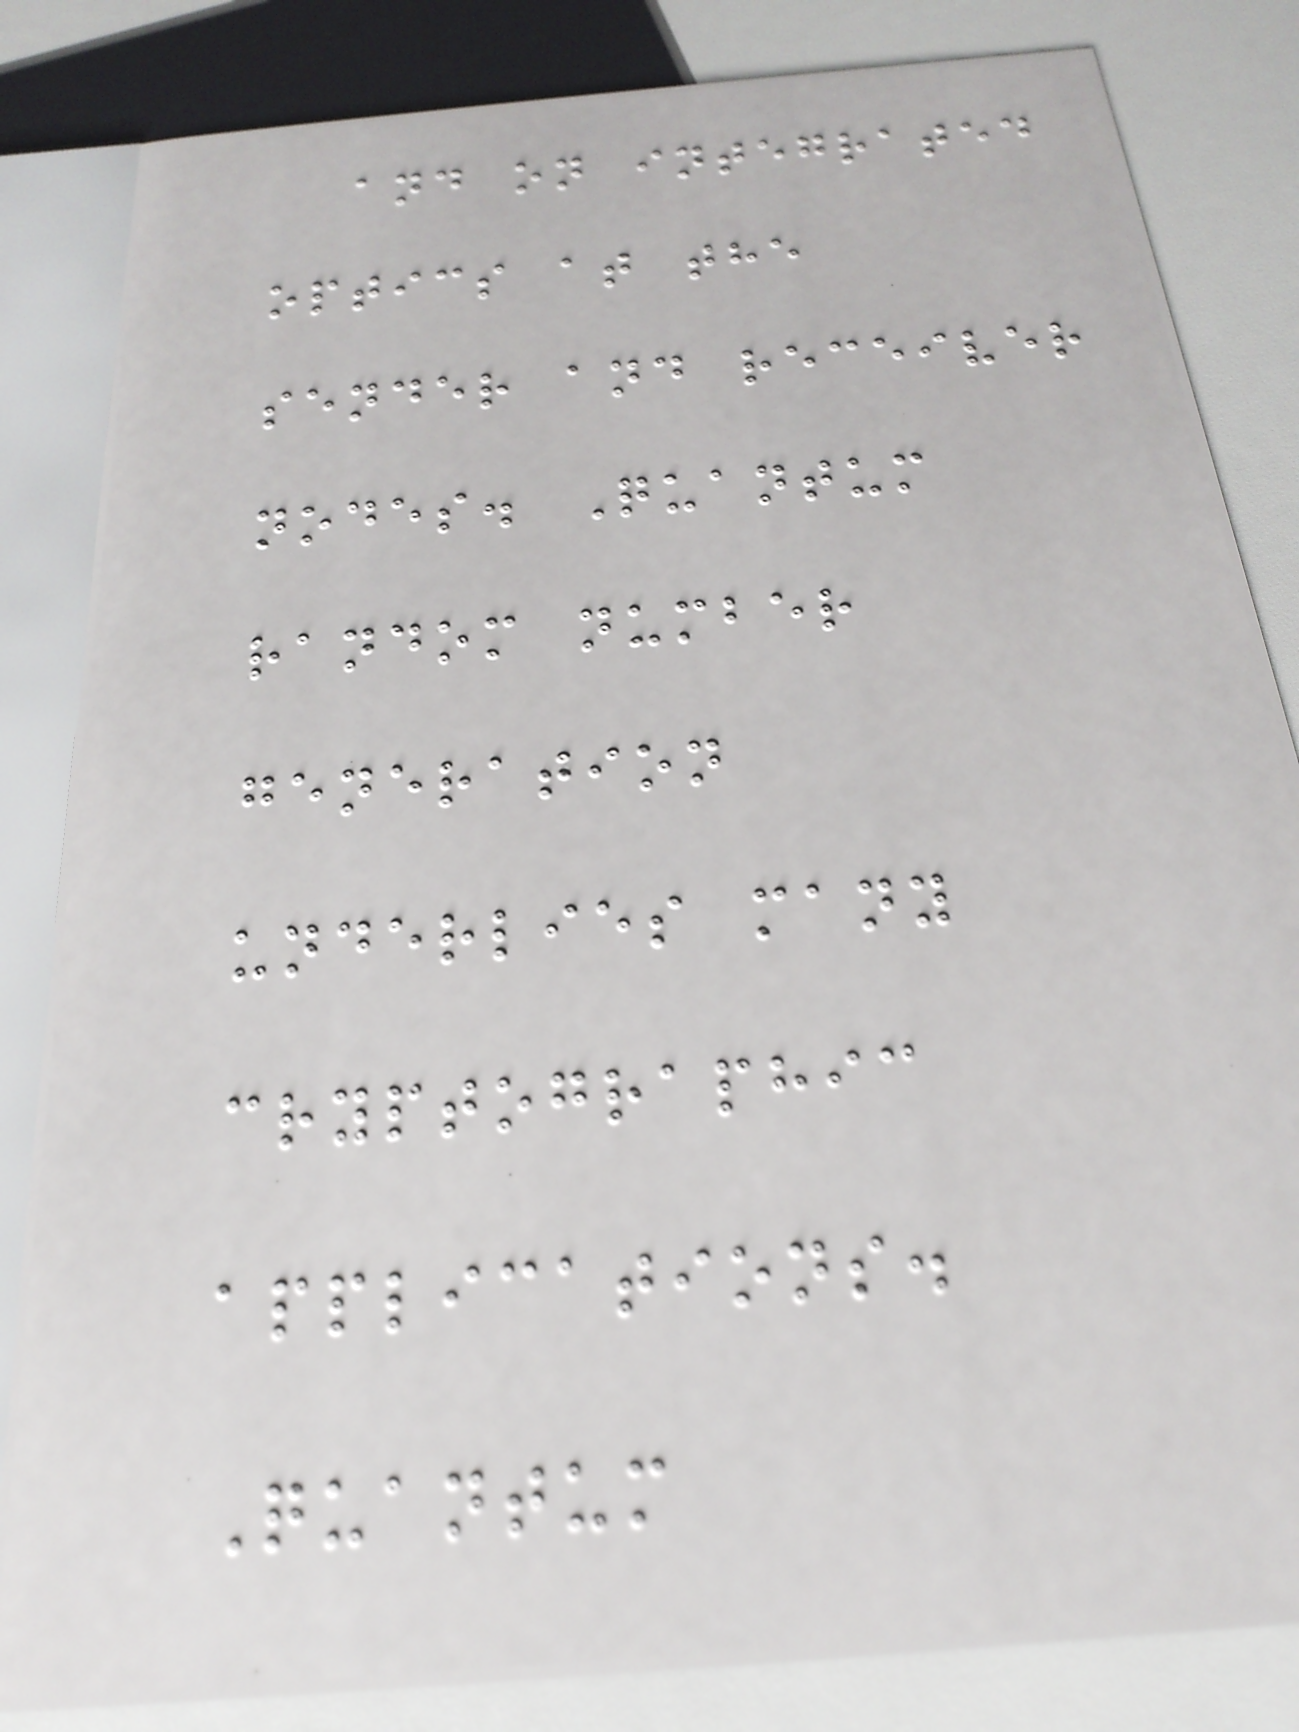and on integrated
optics at the
sender and receiver
nodes. Quantum
random number
generation
underlies many
cryptographic
applications.
Quantum
